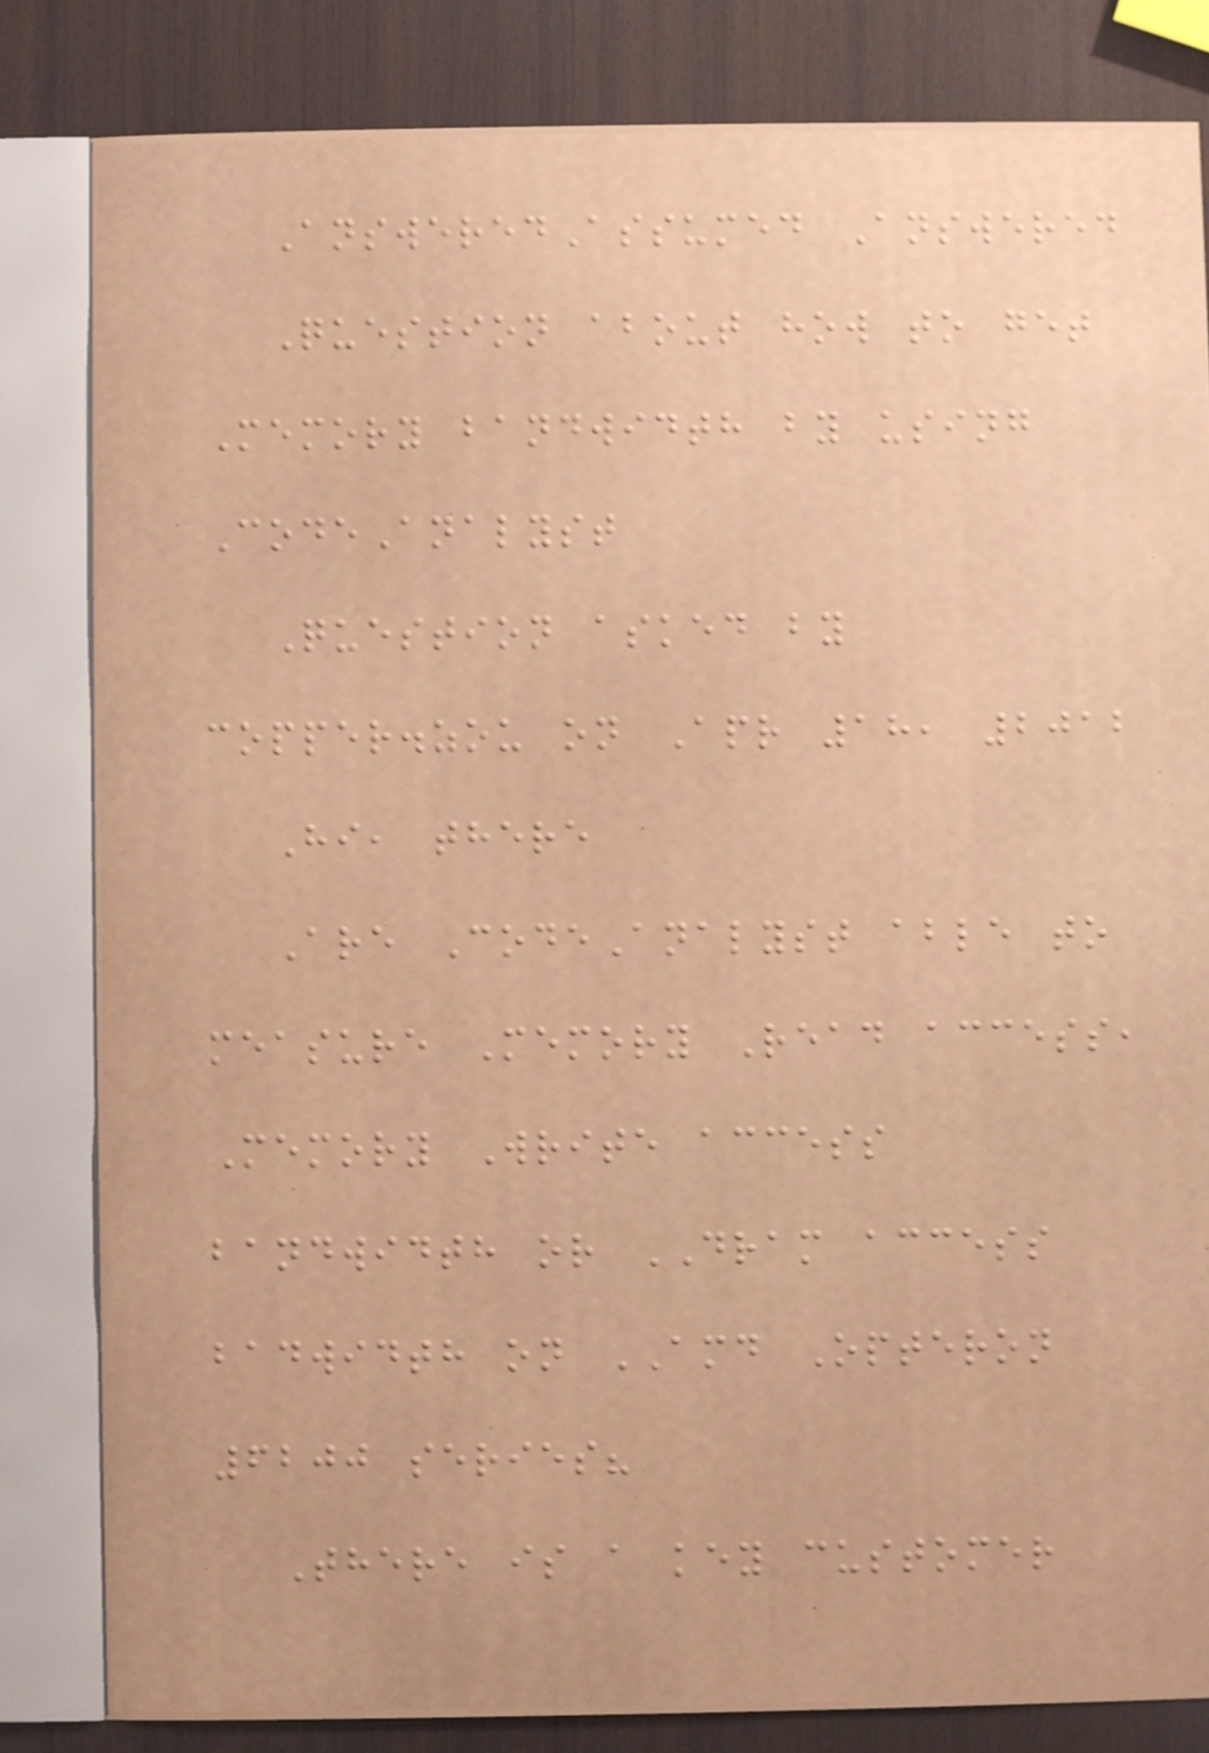AnsweredAssumed Answered
Question about how to get
Memory bandwidth by using
CodeAnalyst
Question asked by
copper.zou on Apr 18, 2012
Hi, there
Are CodeAnalyst able to
measure Memory Read access,
Memory Write access
bandwidth or DRAM access
badwidth on AMD Opteron
6200 series?
There is a key customer
